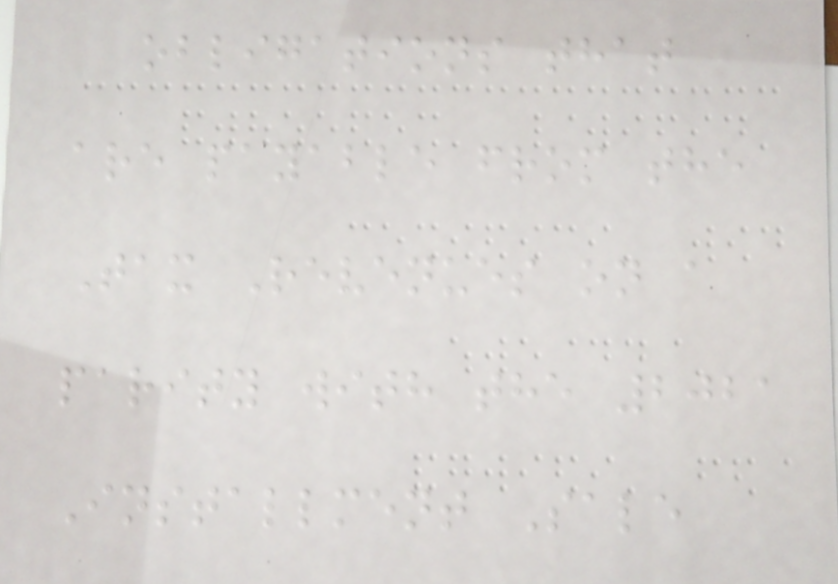obligations that
are payable from the
Tax Revenues on a
parity with the 2021
Installment Sale
